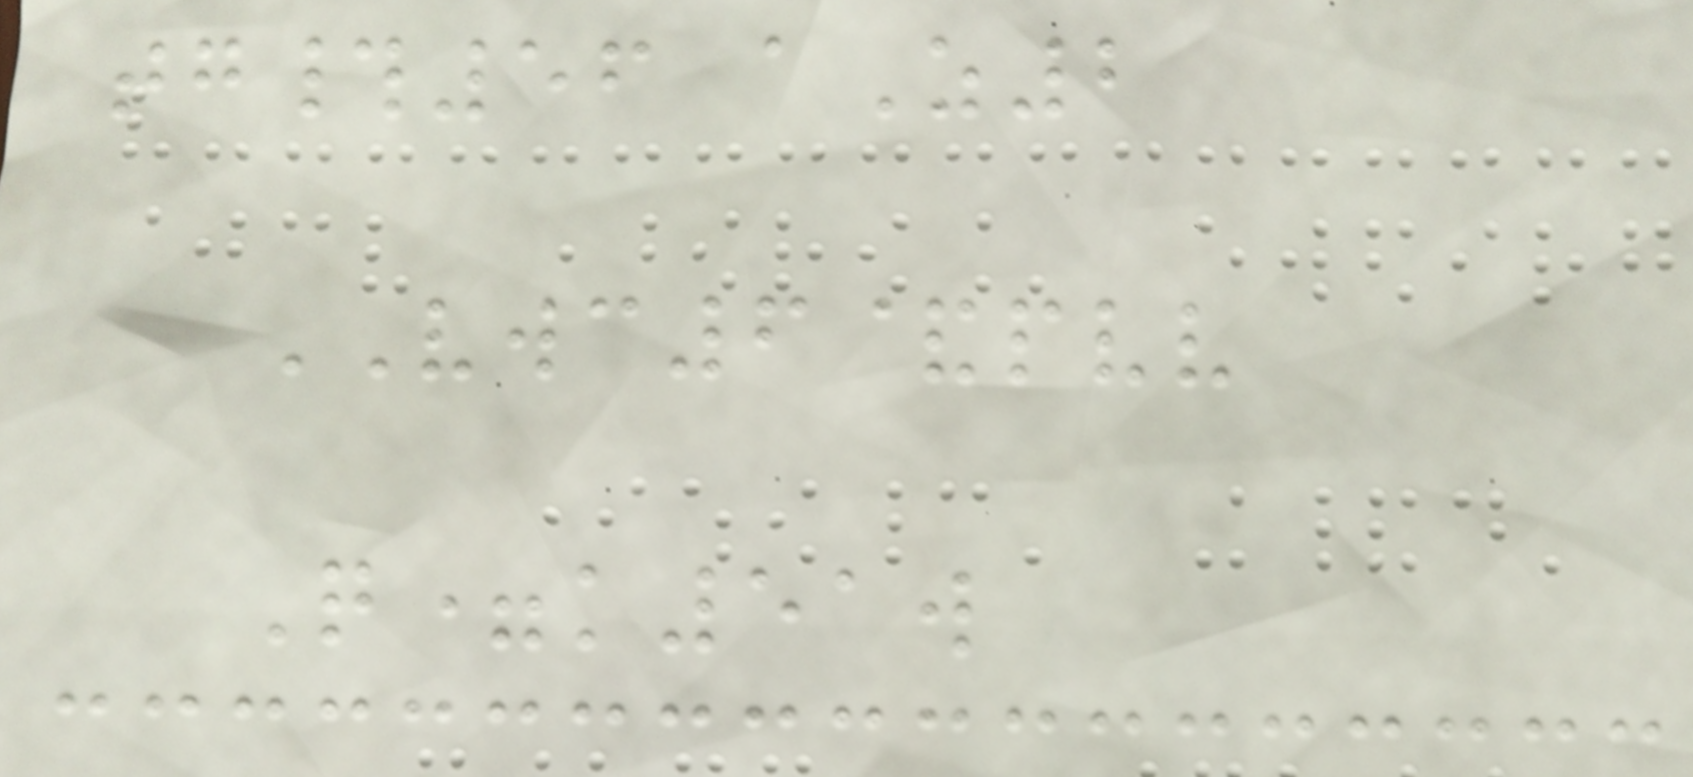tg#56 aZ2
VWC6&pvv
Q=k51w
